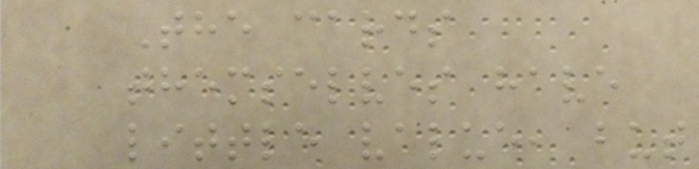The cards
themselves have
little value, but
